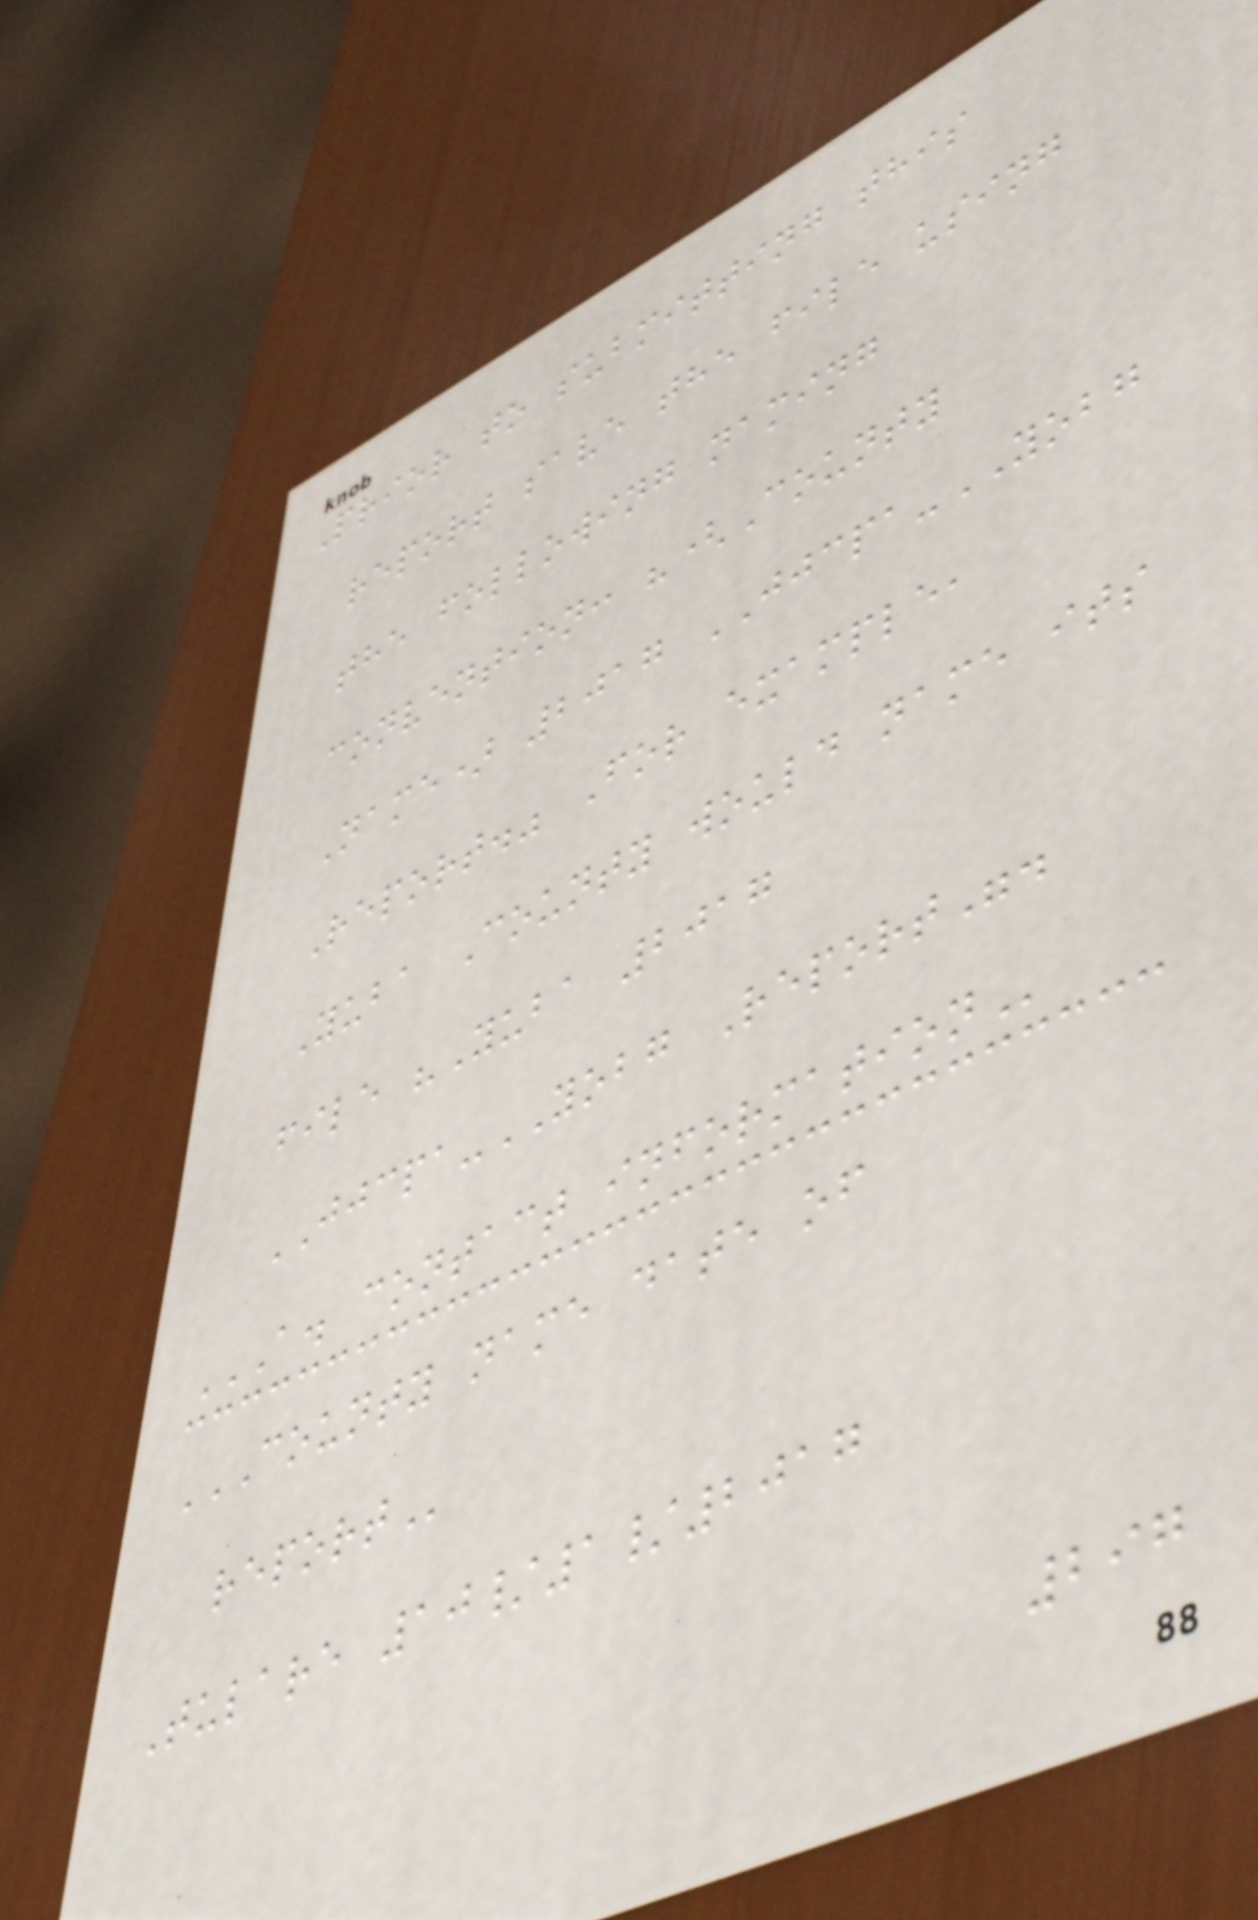Prior to submitting this
report save the file using
the following naming
convention: "(County
Name) 2017 JJCPA-YOBG
Report." For example,
Yuba County would name its
file "Yuba 2017
JJCPA-YOBG Report".
A. CONTACT INFORMATION
COUNTY NAME DATE OF
REPORT
Tulare 10/1/2017
297
